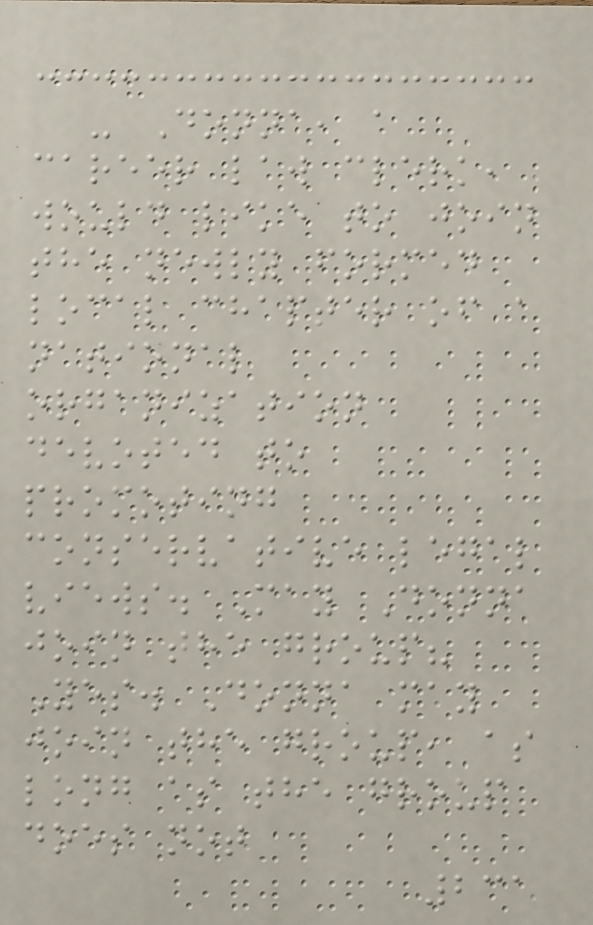- Donna, a
career law clerk,
would like to join
the newly formed
local chapter of a
national
organization
devoted to
promoting
conservative legal
views. May Donna
join the group?
Yes. Donna may
join the group, as
long as the group
does not
231
